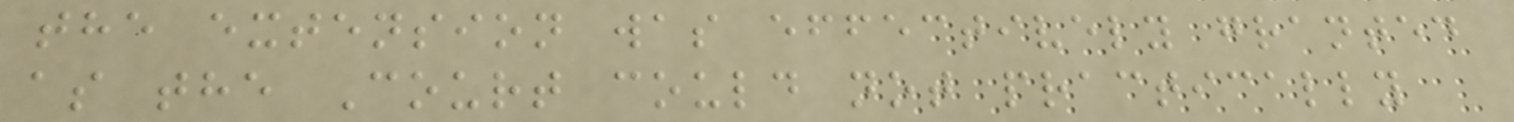the extension was effectively granted
as the Court could not practically
